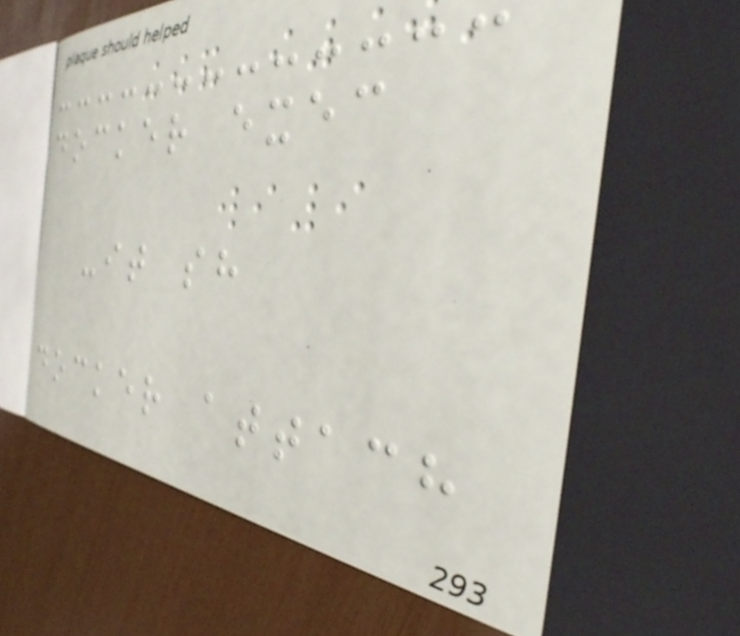docker exec
-it sh
docker attach
